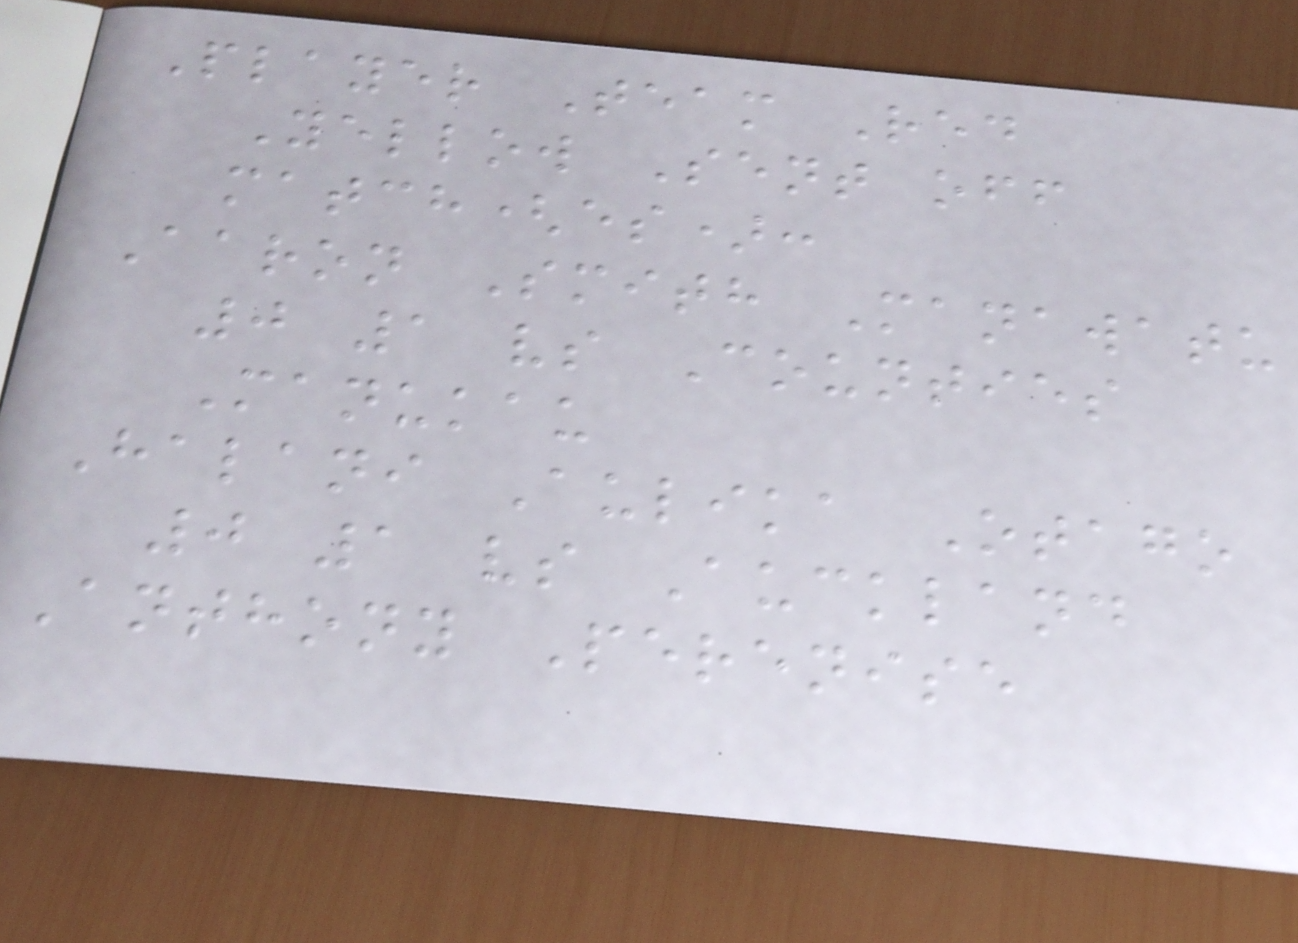Player Team Red
Yellow Sent off
match(es):
Aaron Smith Manawatu
0 1 vs Counties
Manukau
Halani Aulika Otago
0 1 vs Auckland
Anthony Perenise
